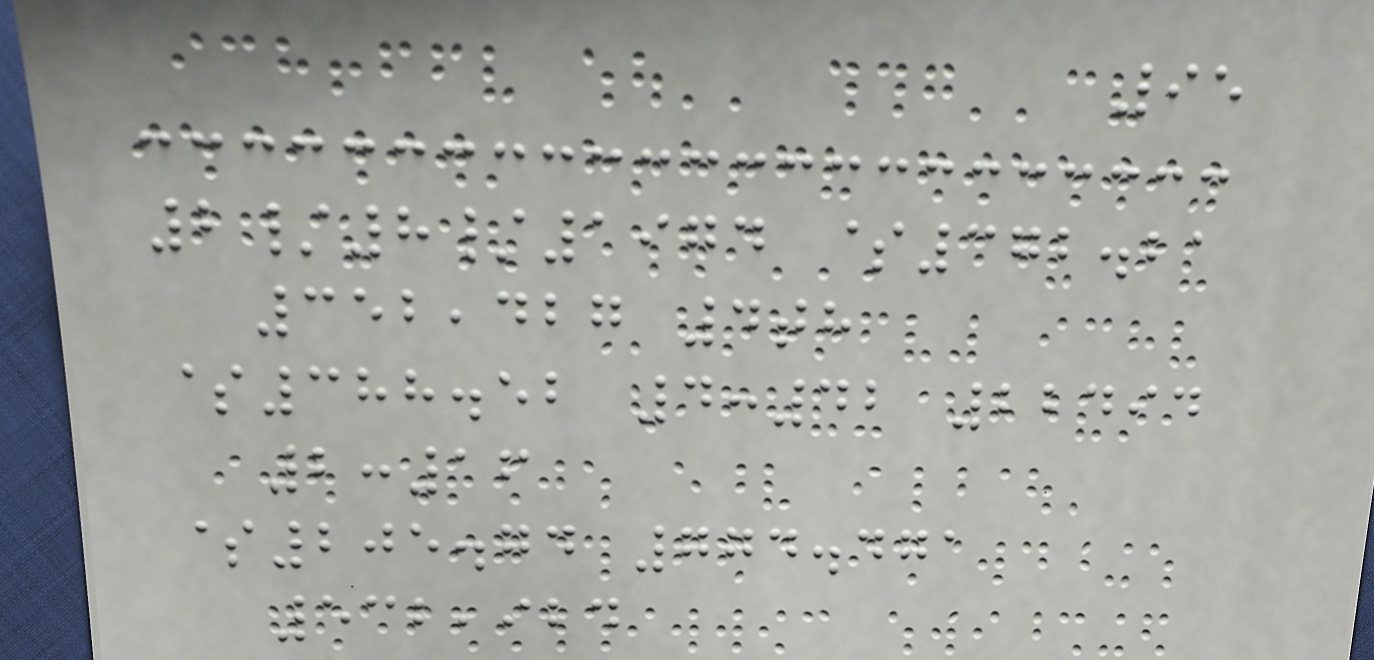95
2/8/1974 $372.21
352,427 4th
$388.52 4:42 22494
2:16
$205.74 774.471
532,924
